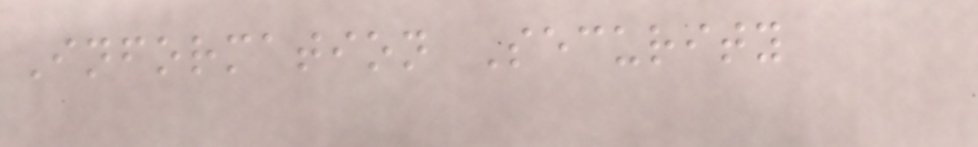Information Security
